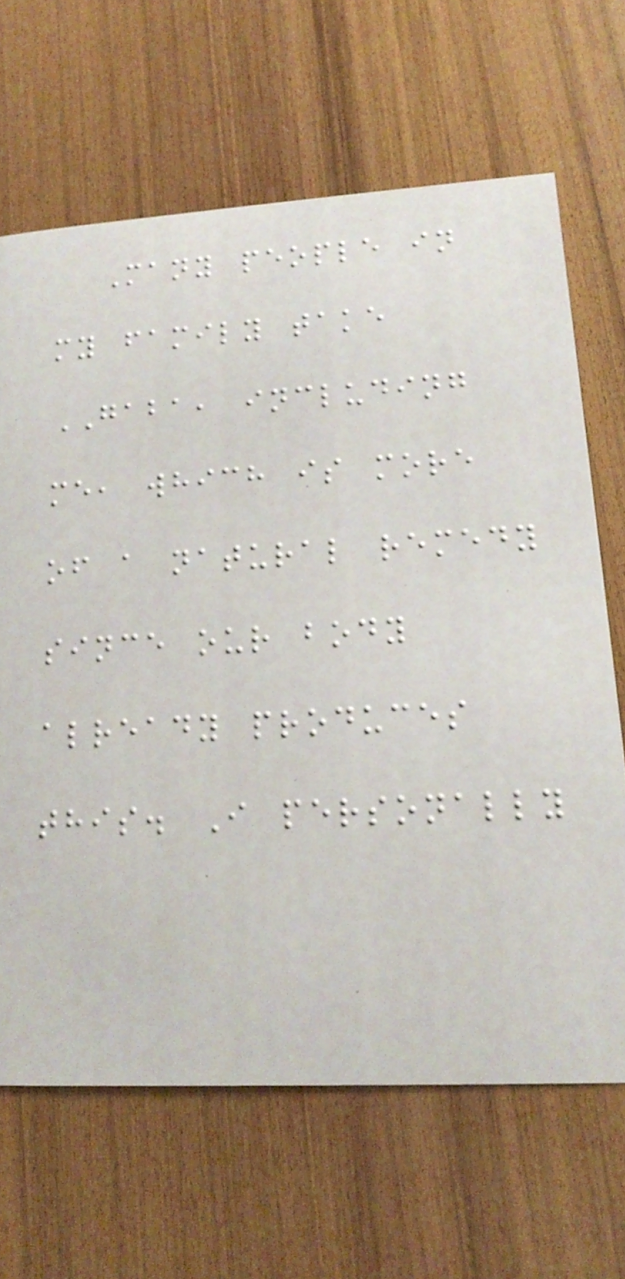Many people in
my family take
GABA, including
me, which is more
of a natural remedy
since our body
already produces
this. I personally
